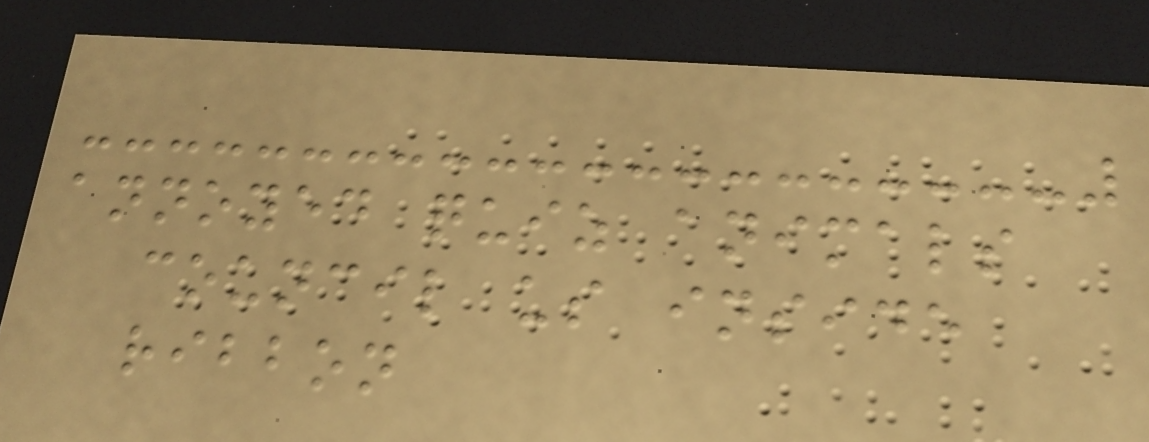annoyed quiz animals
council us inside
ribbon
